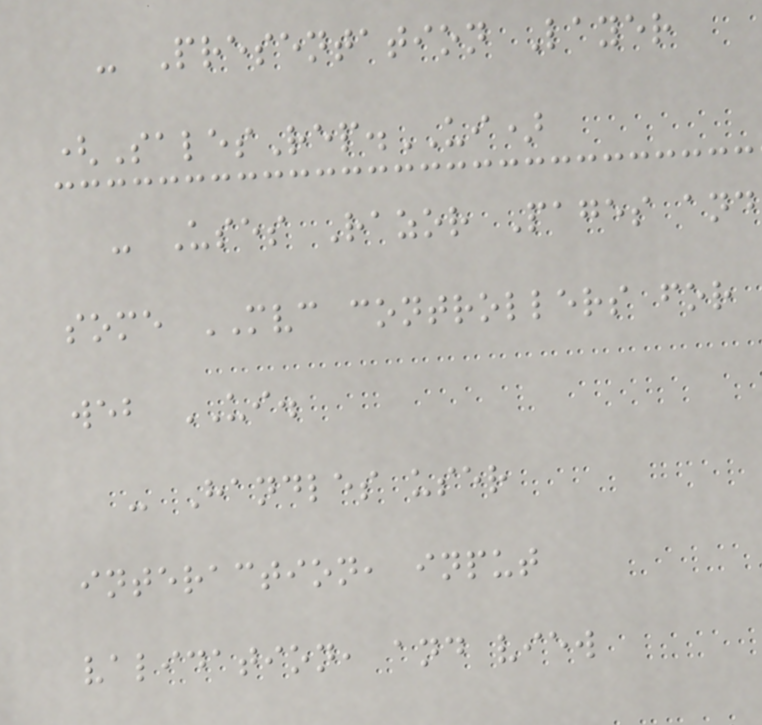- Presentation Layer
(SalesRep.UI)
- Uses Razor Pages and
some MVC controllers for
web UI.
- Handles user
interaction, input
validation, and view
